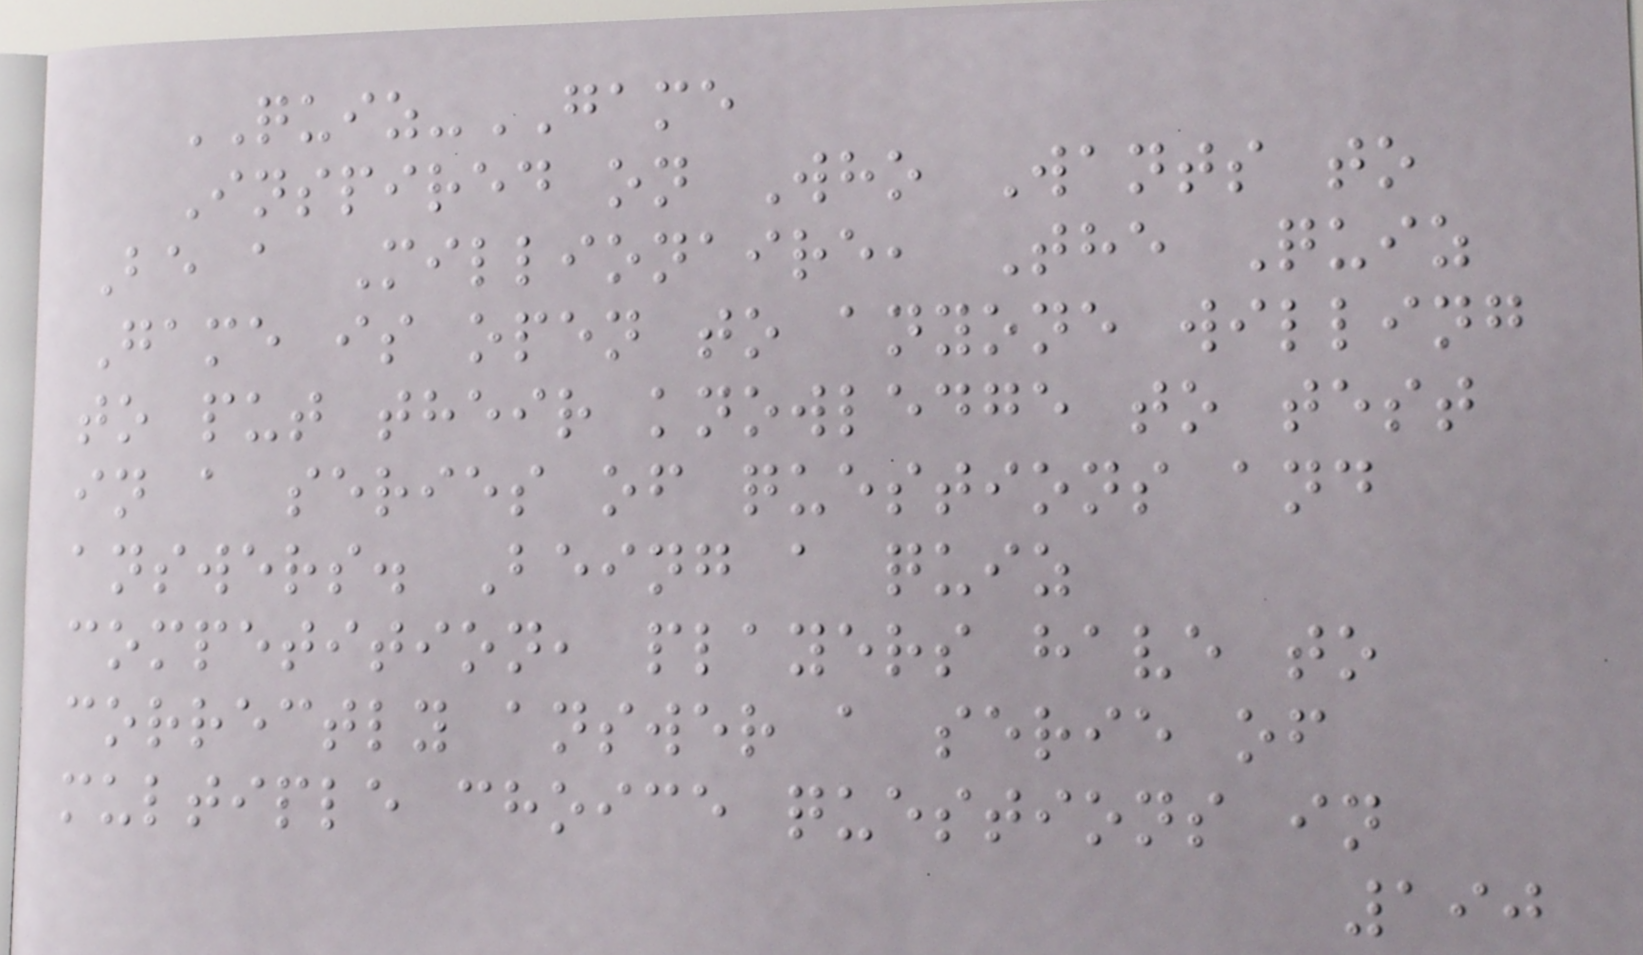QUIZ-GAME
Inspired on Who Wants to
Be a Millionaire, The Quiz
Game is open to anyone willing
to put their knowledge to test
in a series of questions and
answers. Being a quiz
competition, players have to
correctly answer a serie of
multiple choice questions in
190
